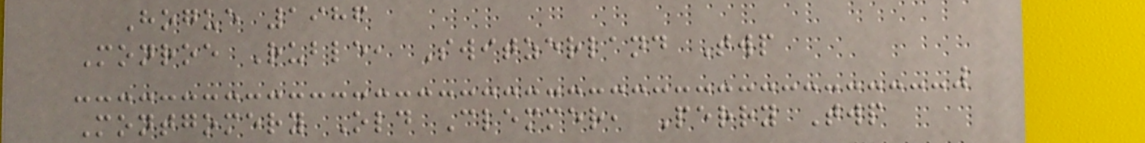Hogue 1986
Monroe Ruble, Switzerland Twp
Montgomery Old Clemmer, Perry Twp
